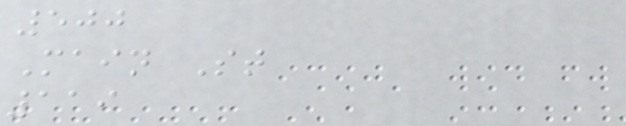500
Main St
119
